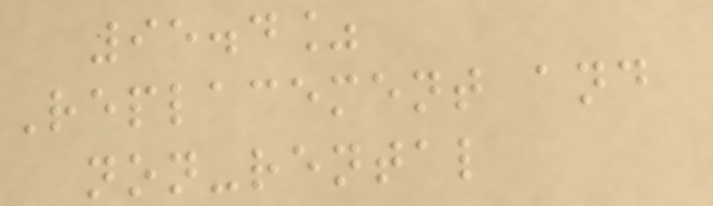95.4%
Replacement and
non-rental
